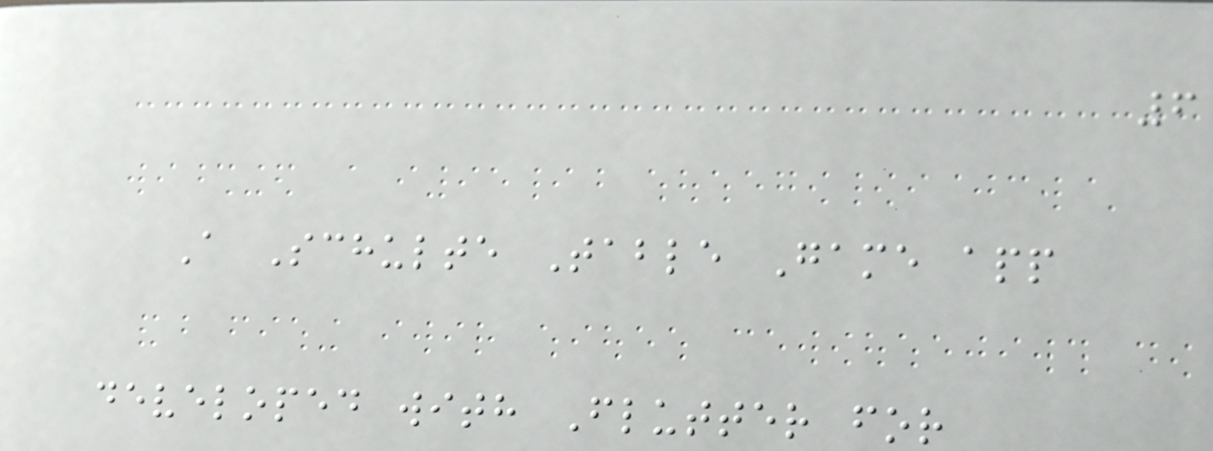6
A Schulte Table Game app
developed with Flutter for
